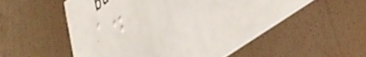a.
